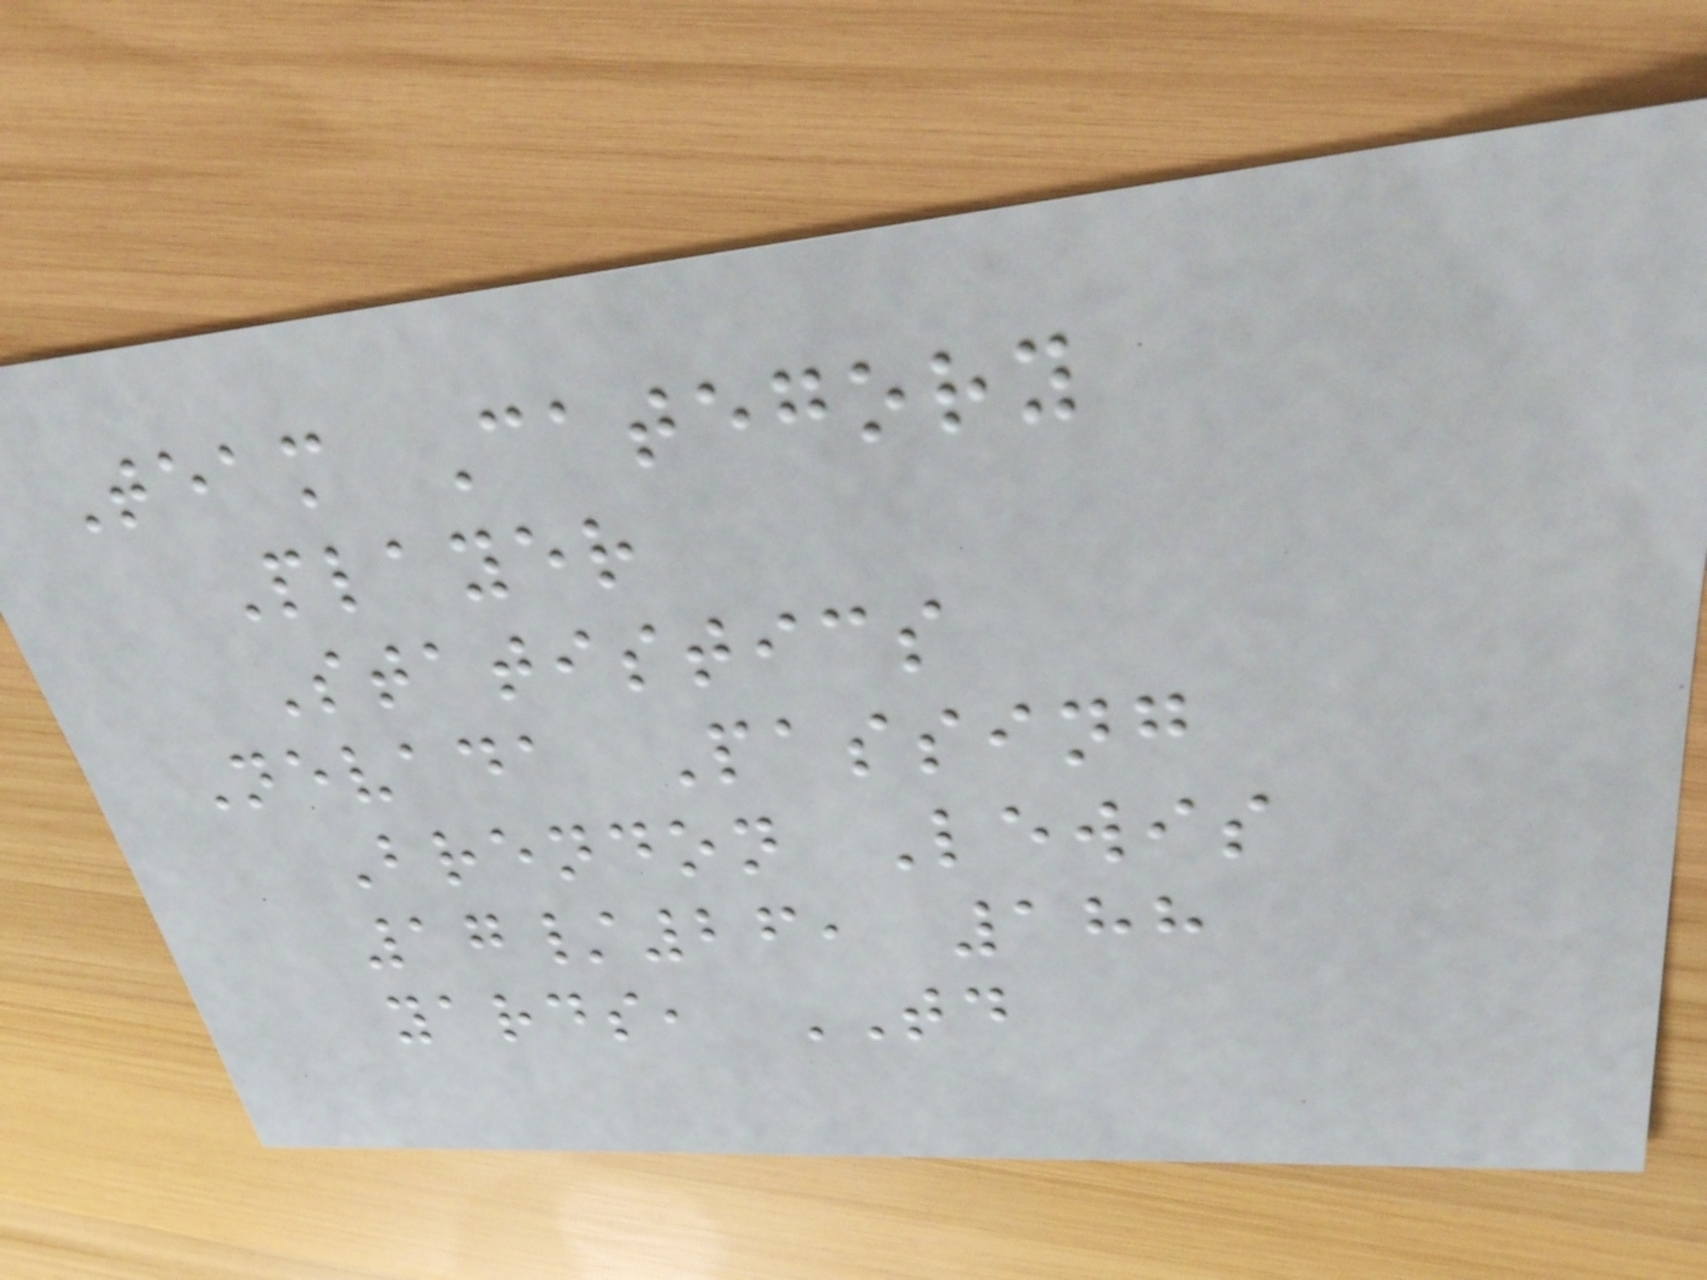Team Category
Player
Statistics
Nevada Passing
Brendon Lewis
17/26, 188
yards, TD
